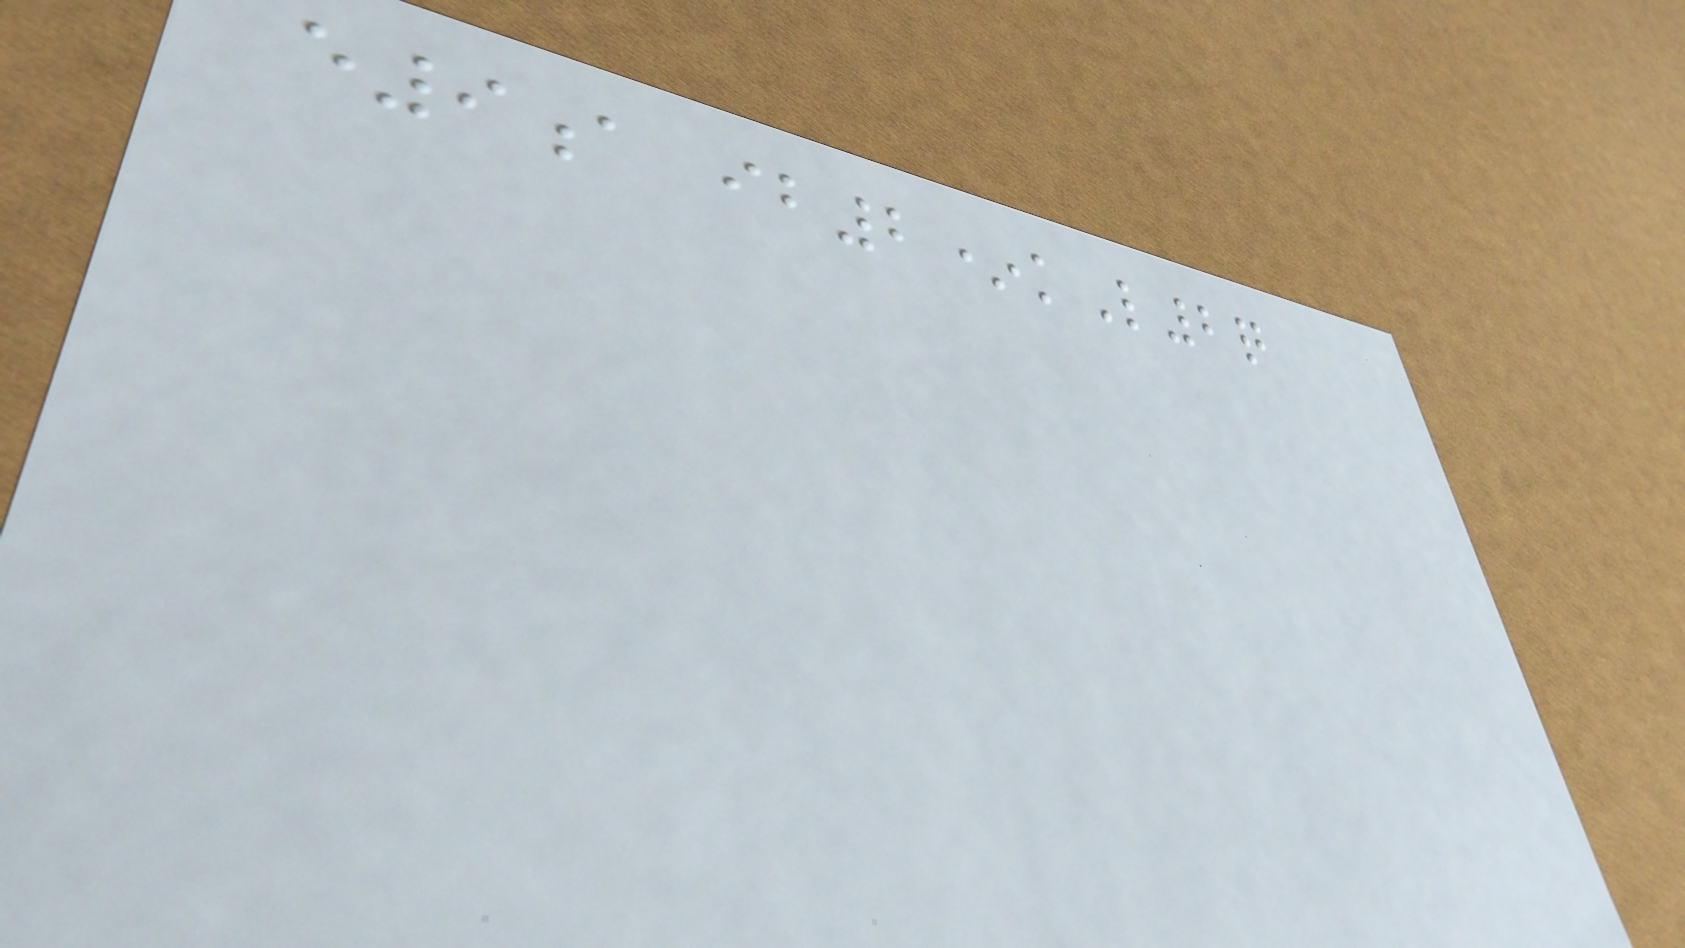e9a ib2*kL2q
